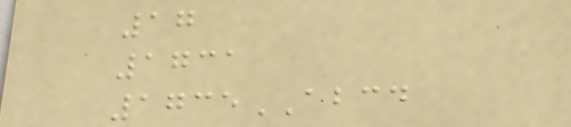17
1731
1735ABCD
